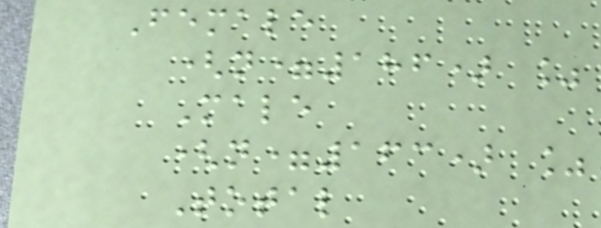Female
(n=186) %
Male
(n=163) %
Total
